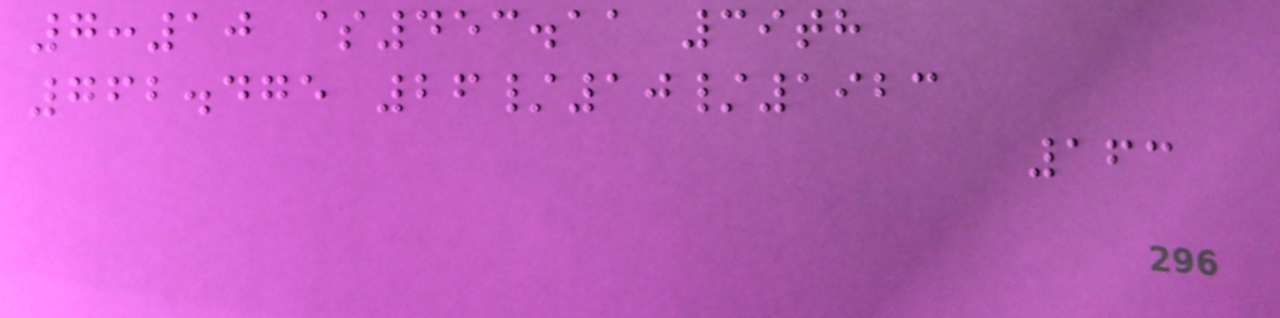7:10 $453.11 39th
762.475 26/10/1923
163
